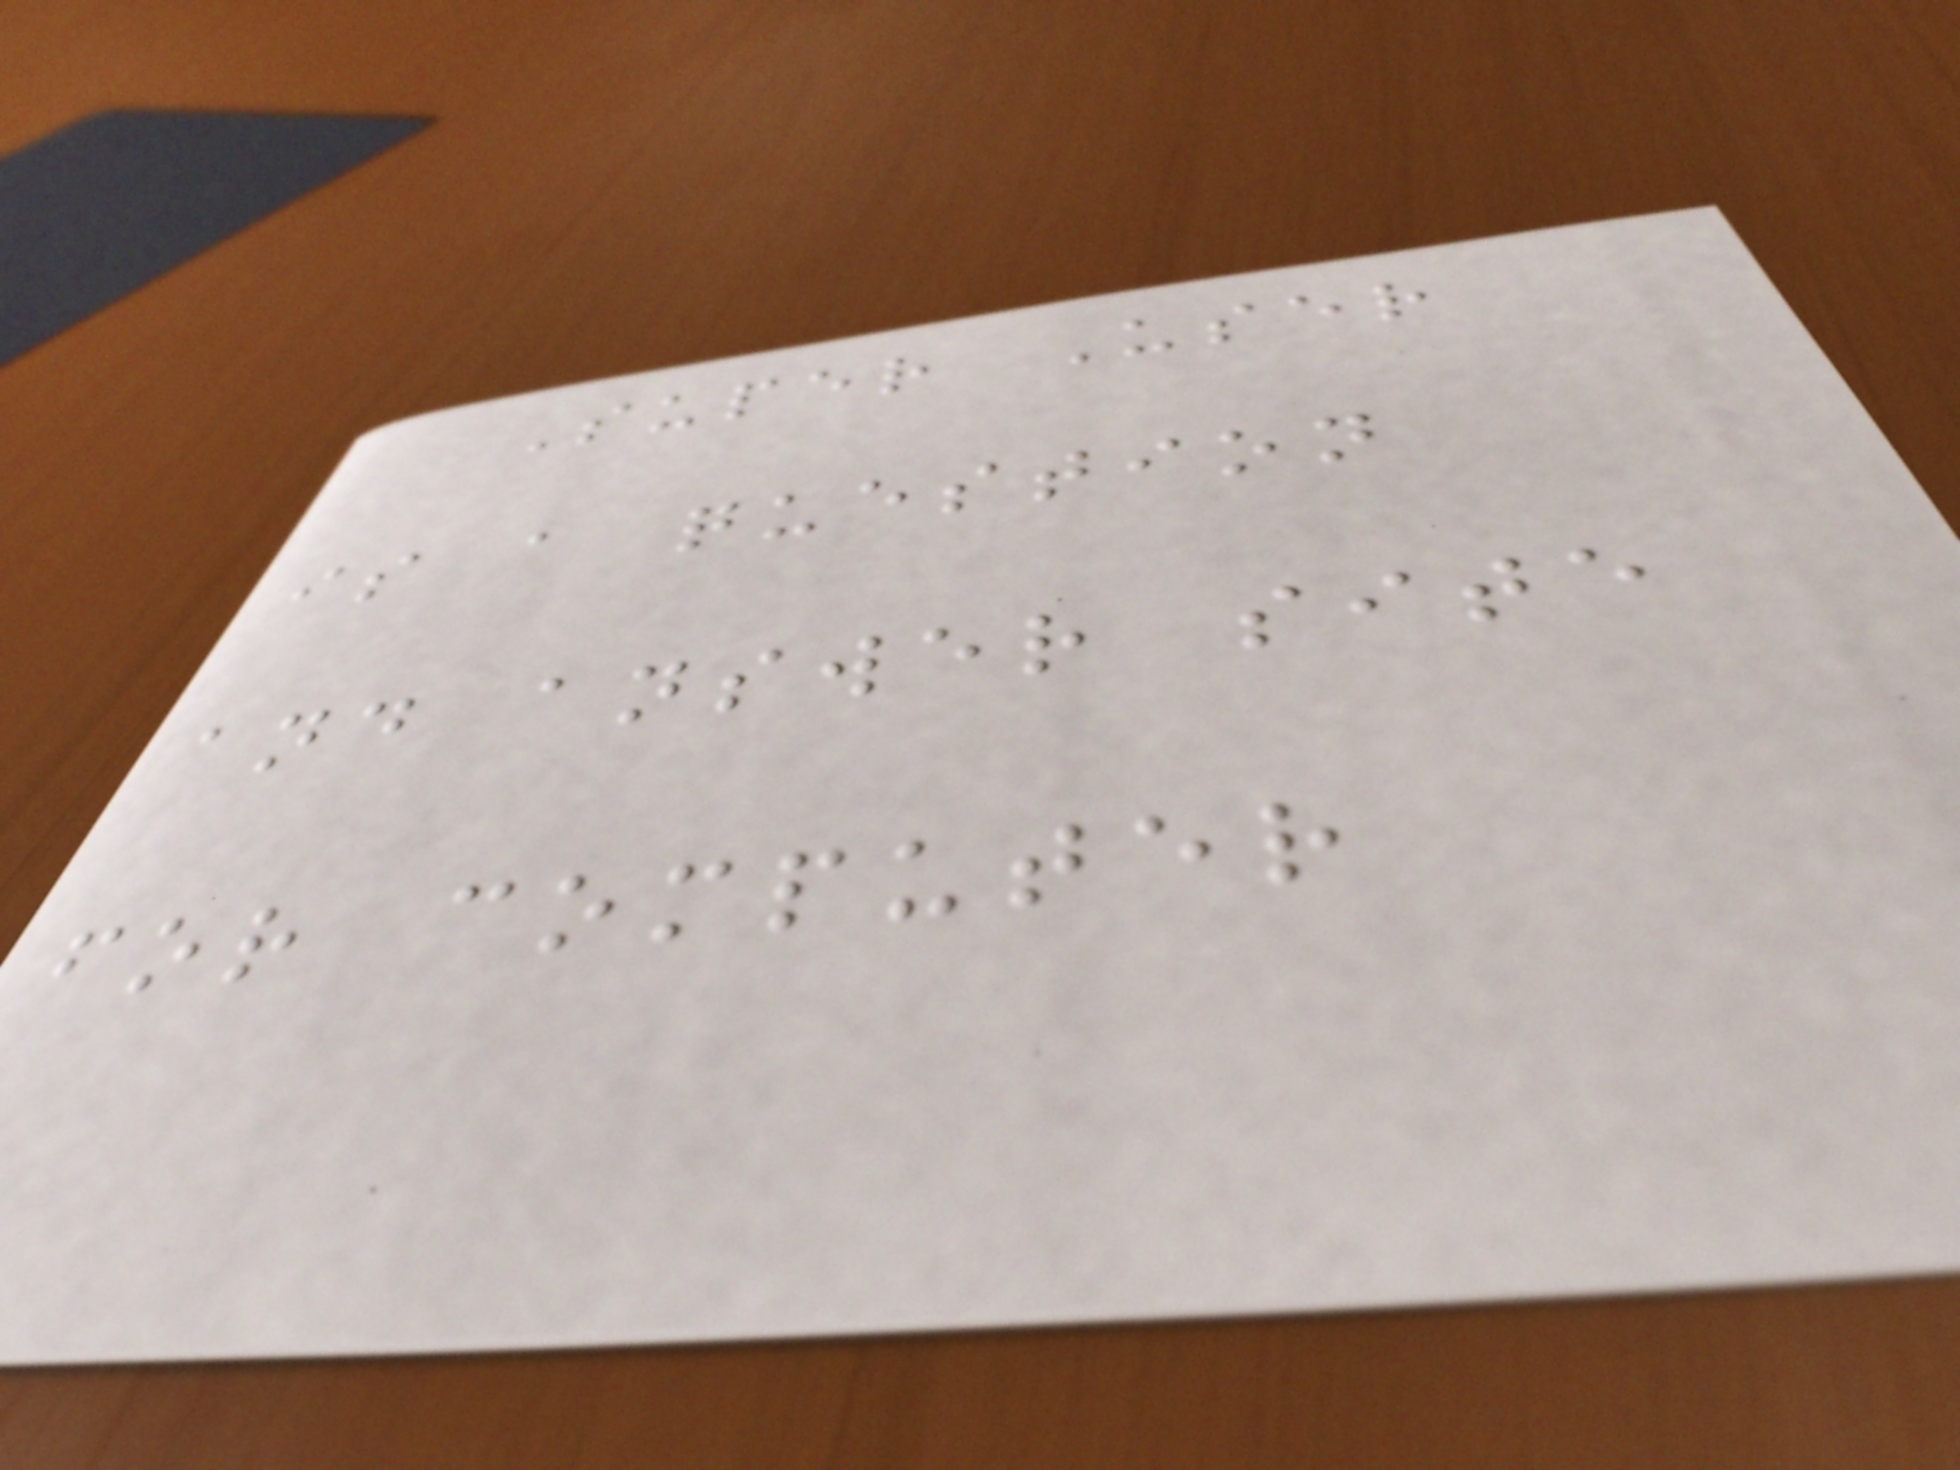Super User
is a question
and answer site
for computer
